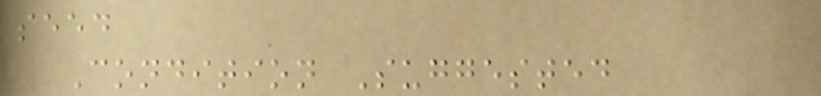seed
Condition Suggested
